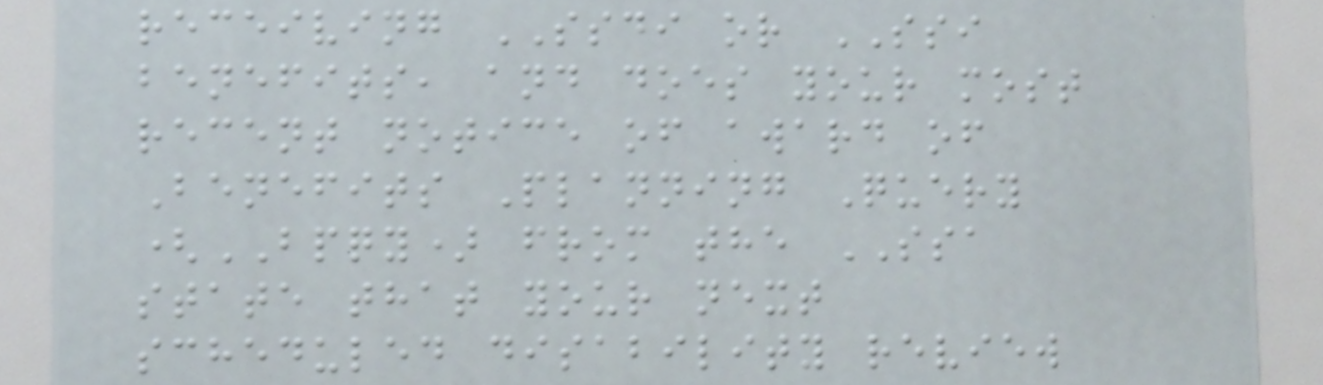receiving SSDI or SSI
benefits, and does your most
recent notice of award of
Benefits Planning Query
(BPQY) from the SSA
state that your next
scheduled disability review
